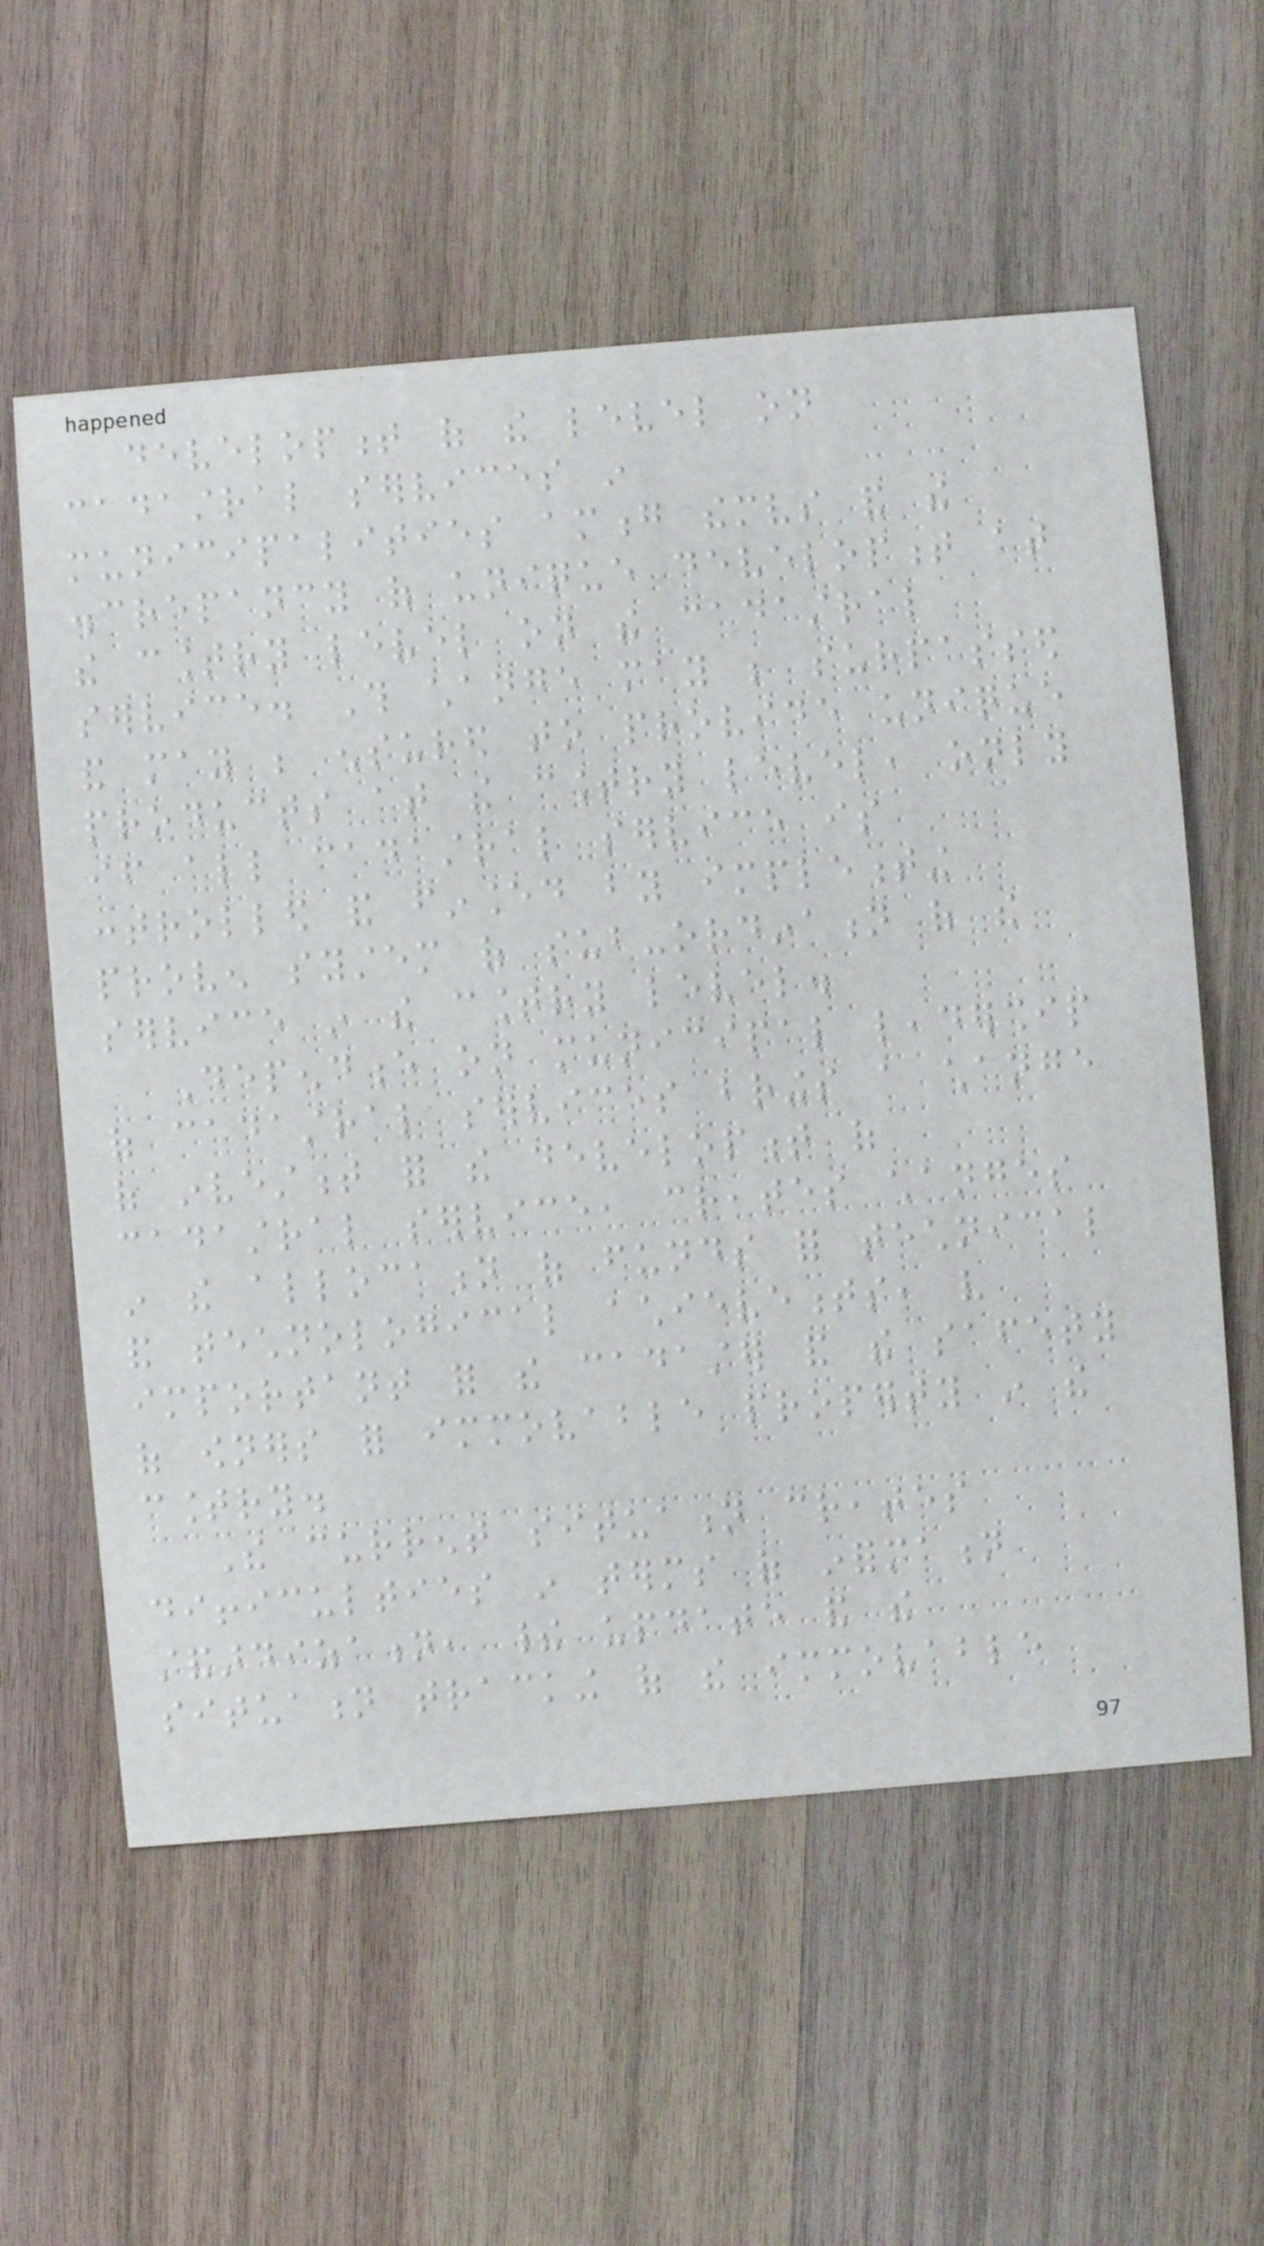development of the level on
cadastral services in
municipalities among themselves and the
discrepancy of unique development at
the country level on the cadastral
service. This change may be surpassed
and may be ensured to provide unique
products at the country level, only
if all cadastral service is
controlled and financed by implementing
proven system of sub-ordination of the
service in the country level.
Dependence on municipal leadership
of cadastral services brings a change
of investment for the development of
cadastral service, creates changes
in the allocation of funds for technical
and technological achievements, very
important for the cadaster and the safety
of owners for immovable property in the
country.
The current situation creates
difficulties in terms of information
standardization, their update and the
situation tracking of the immovable
